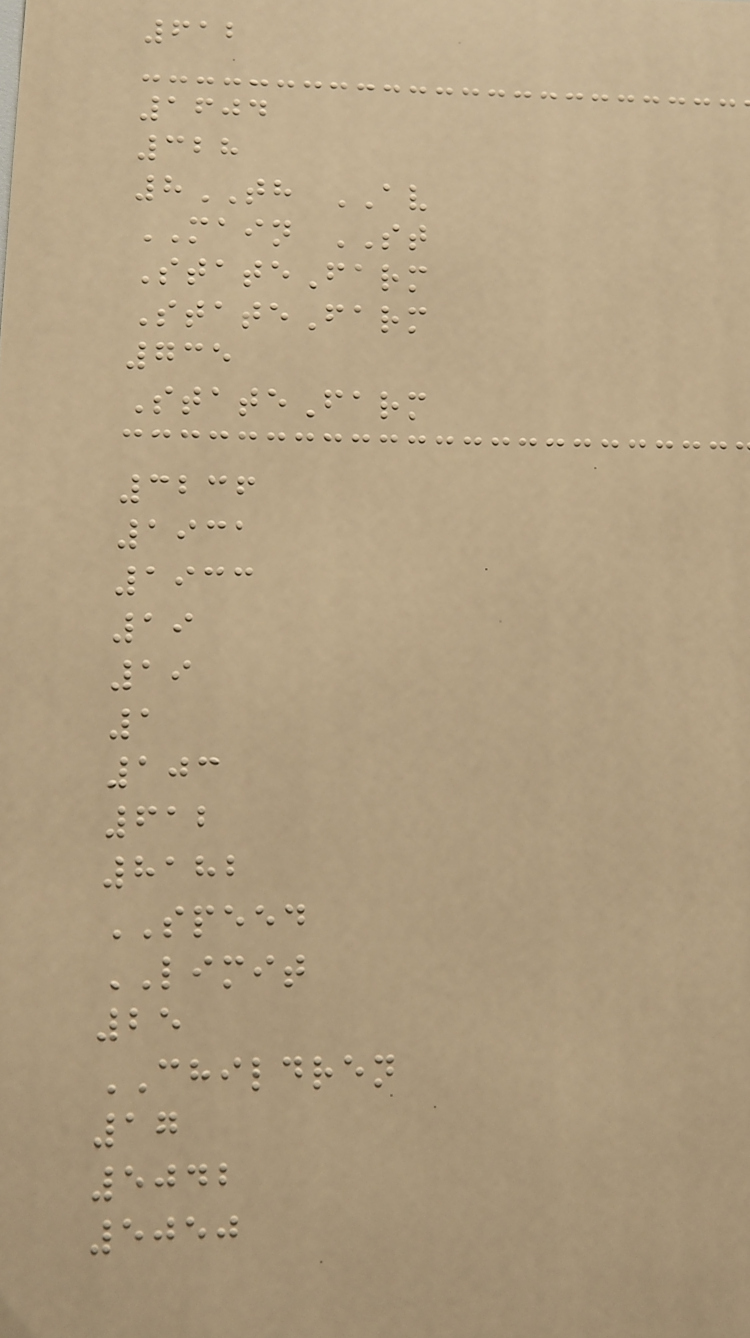612
1604
328
8TH AV
MAIN ST
StateFarm
StateFarm
735
StateFarm
3236
1931
1933
19
19
1
103
612
8182
SPEED
LIMIT
25
CHILDREN
17
5042
5050
